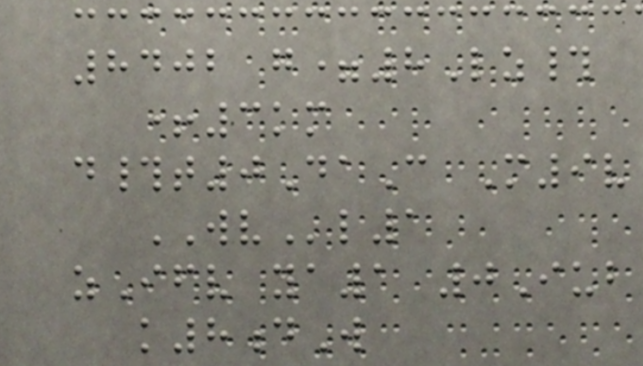8402 g=8Lz#
+3km
d#t0DaC M9v
WVl1
zIfv ya1 0Iub
k8dW
